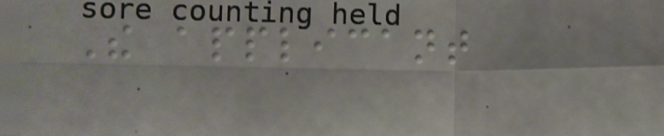The applicant
